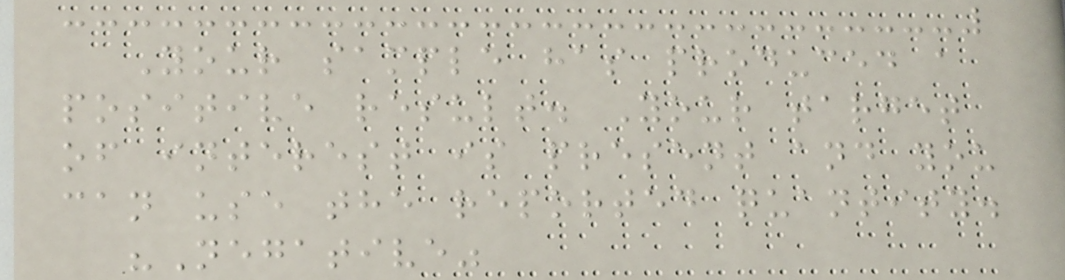Your sample has produced a
positive result. Your target
of interest is present and you
can use the reported quantity.
"Negative"
